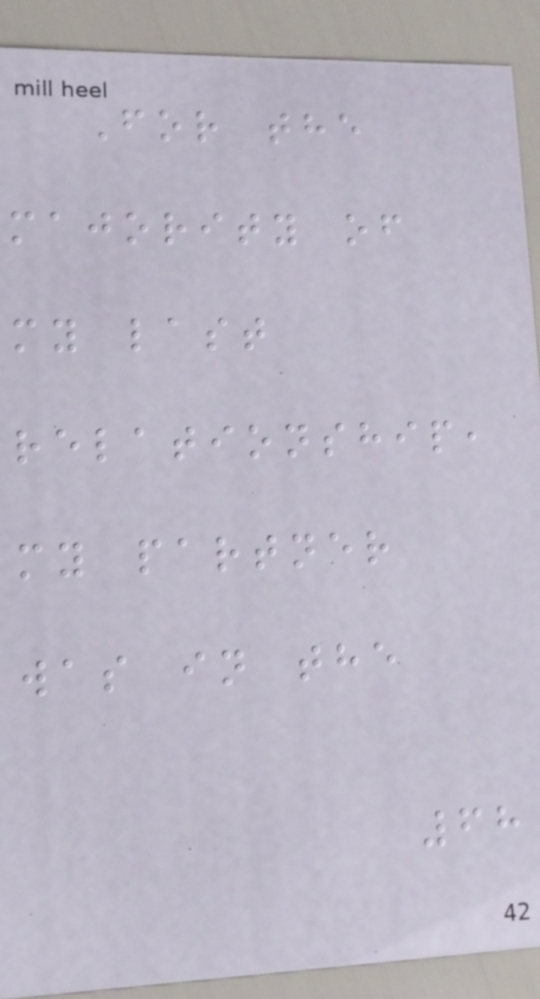For the
majority of
my last
relationship,
my partner
was in the
68
